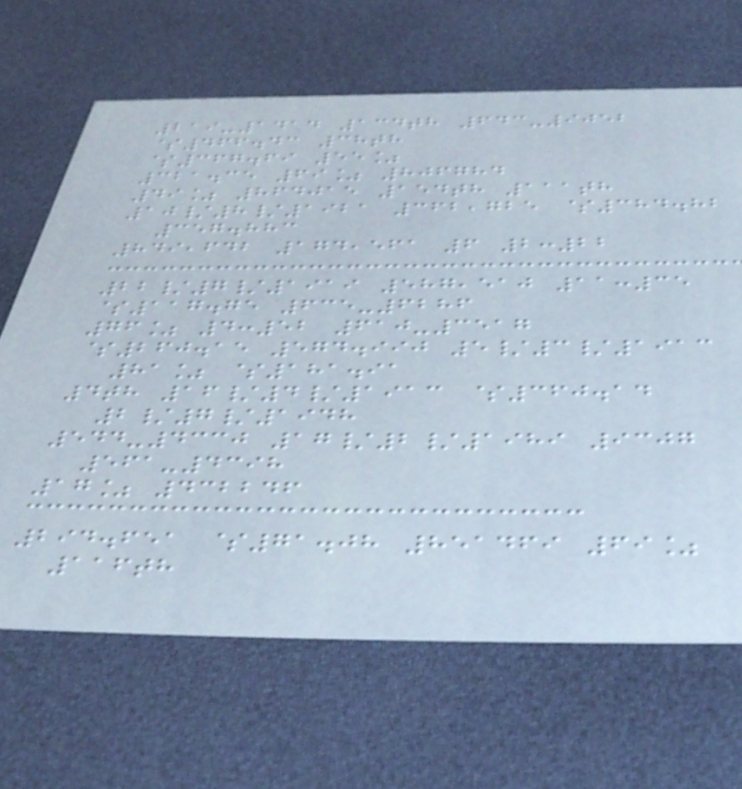219-1414 134th 643-9052
$466.43 38th
$367.69 55%
321.35 69% 806784
49% 864015 154th 111th
10/8/1921 362,725 $384.82
357.883
849,642 174,561 6 2:22
22/7/1919 587,510 11:35
$117.75 635-6286
76% 4:52 610-3517
$260.15 574.990 5/3/1913
81% $181.91
4th 16/4/1913 $360.14
2/7/1948
544-4330 17/2/1989 9307
561-4398
17% 432246
294.651 $71.08 851469 69%
116th
